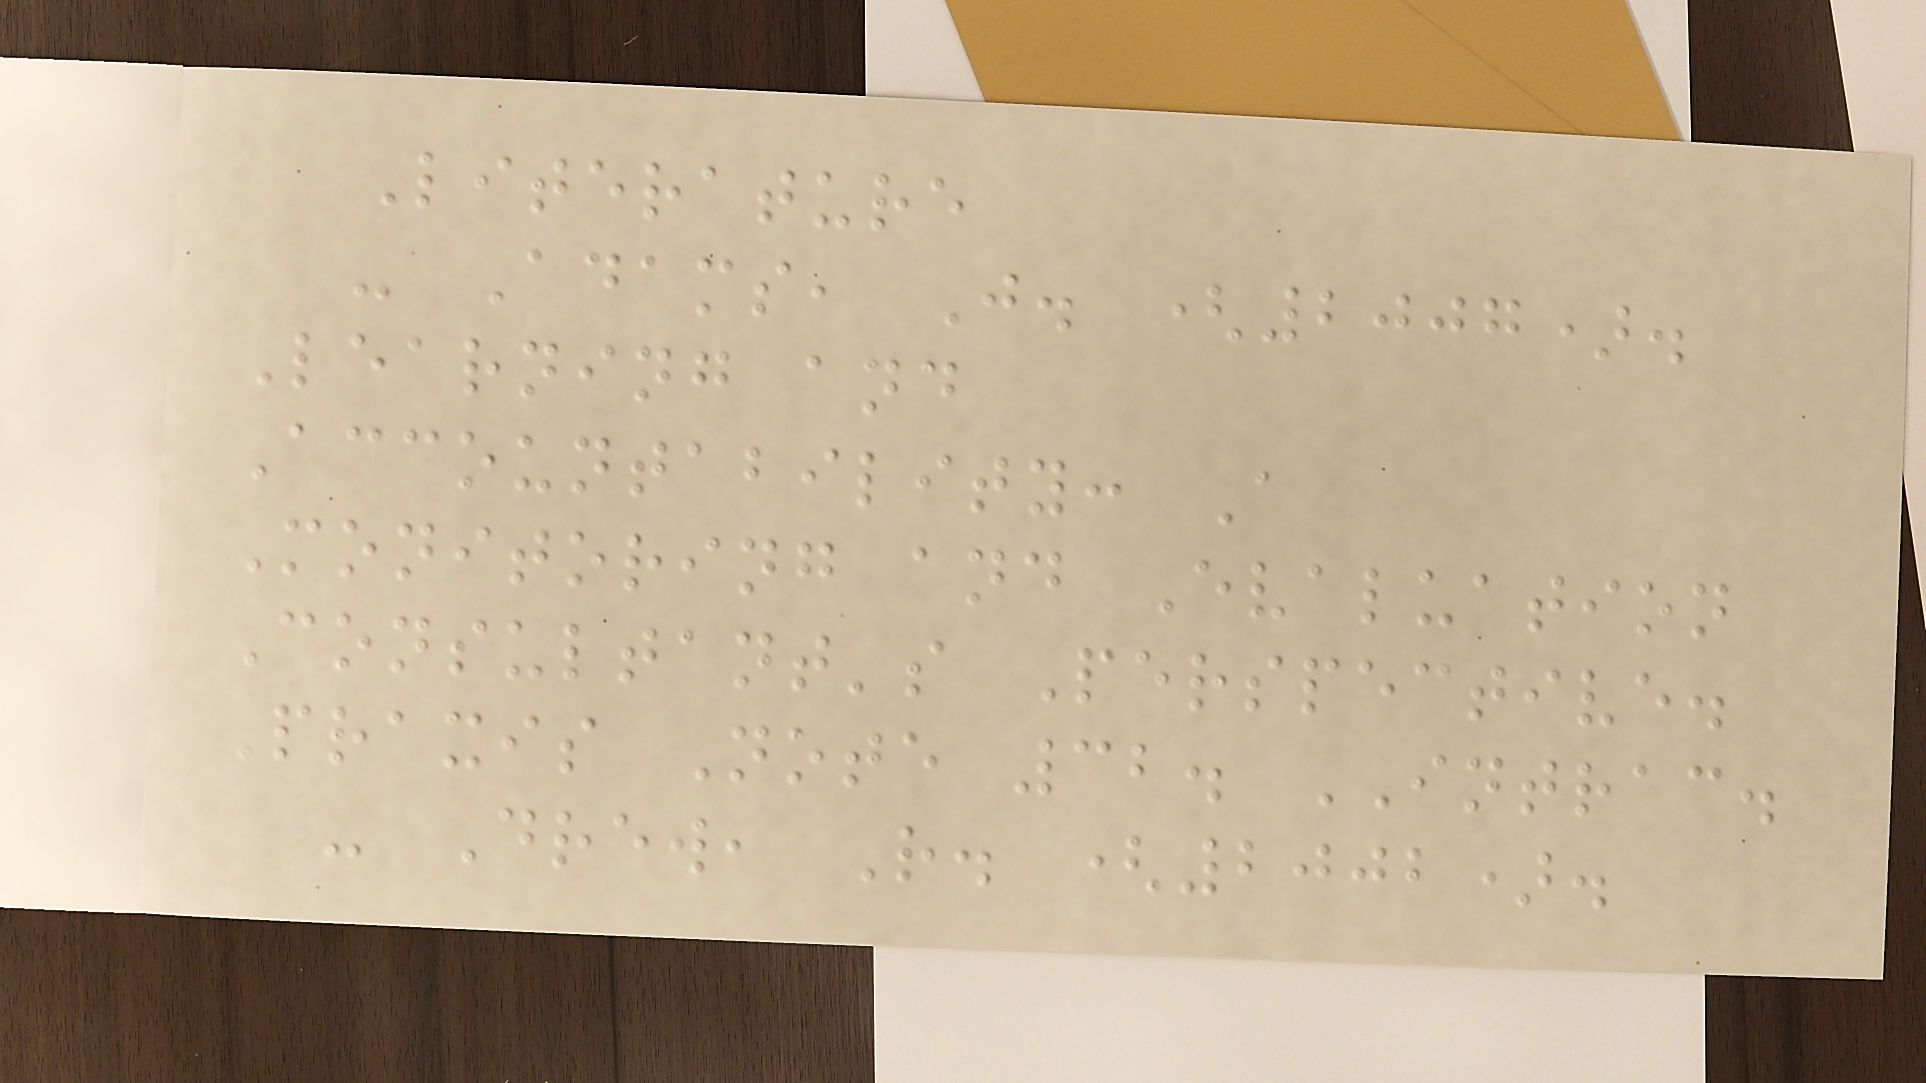Literature
- Adams, J. (2007).
Learning and
Accountability: A
Monitoring and Evaluation
Consultant's Perspective.
Praxis Note 32. INTRAC.
- Drew, R. (2002).
